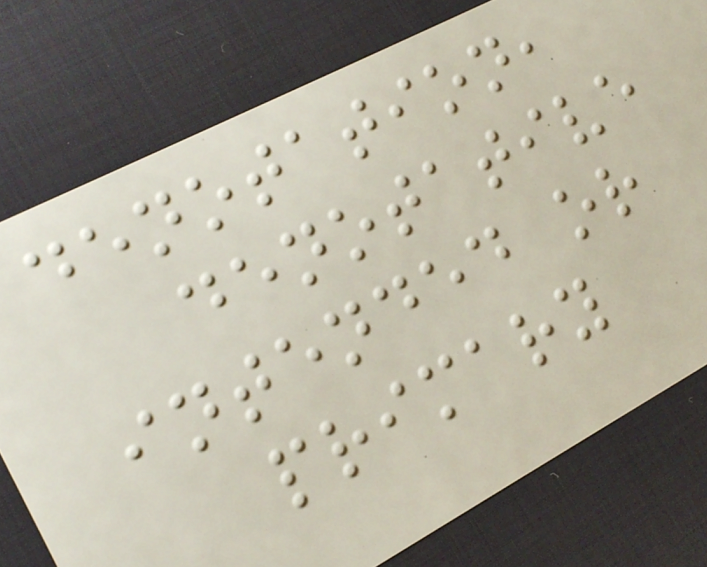denotation,
denotative
intended or
primary
